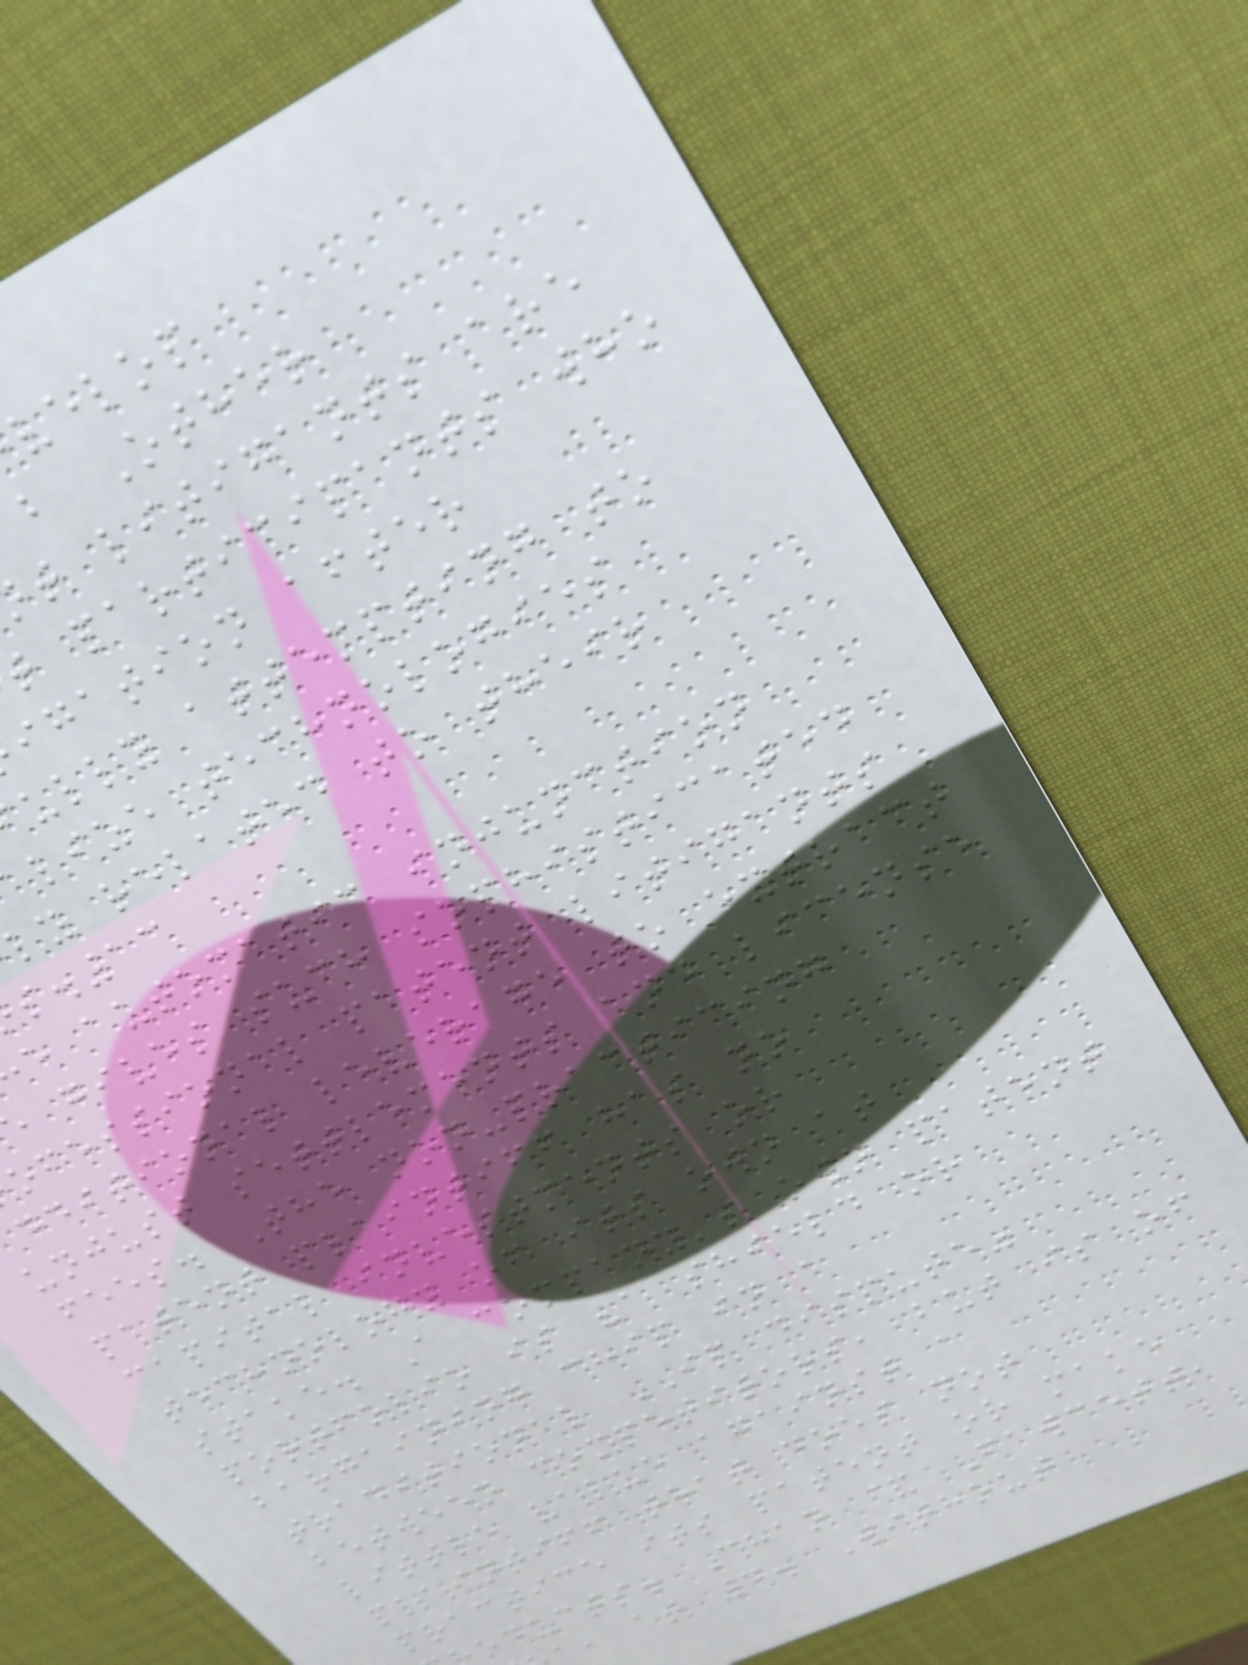velop
b Other
t litigants are
participants who
igation after
ully attempting to
lize technologies
ly related to their
s.13
e automatic injunction
gives such sophisticated
ofessional patent litigants
dditional leverage to extract
unjust settlements and license
fees. The non-practicing
patent plaintiff has no
capital investments or
technology of its own at
stake. A company's own patent
portfolio is "a shield or
bargaining chip in a
traditional IP dispute"
between competitors, but is of
little value against a
plaintiff that does not
practice its patent or make
oducts. Chan & Fawcett,
, at 4. Without
